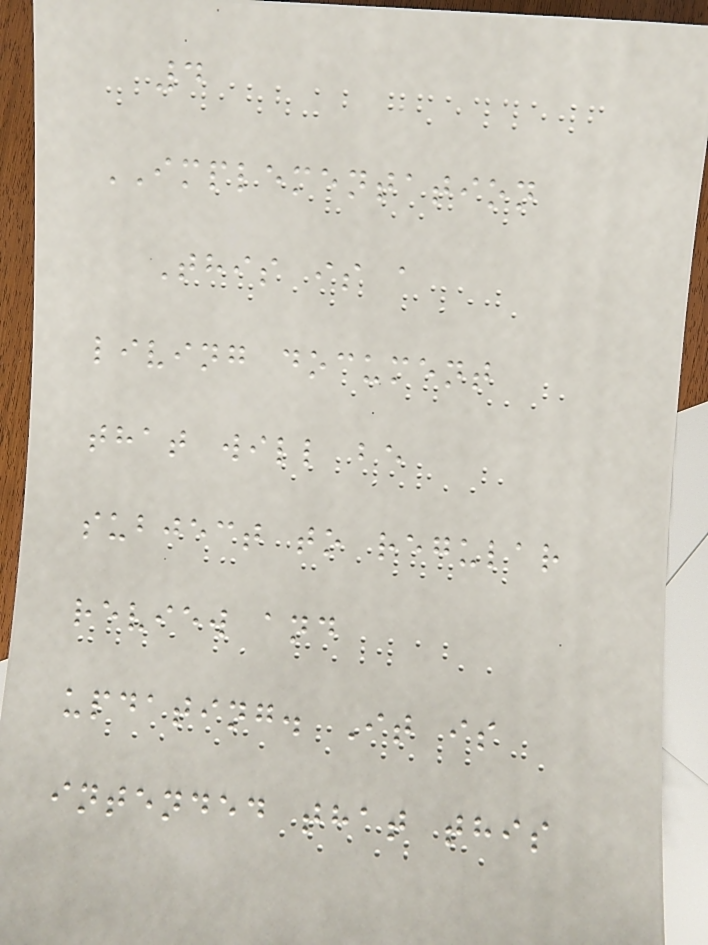4
IMPLEMENTATION
This is a
living document
that will be
subject to regular
review and
updating. It is
intended that this
